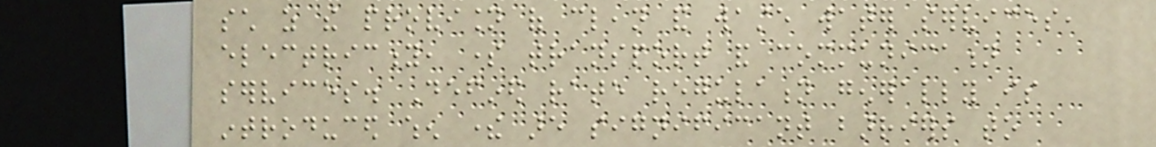such as the provision of clean and waste water services,
electricity, some transport and communication
services. Defined rate regulation generally is
introduced when there are significant barriers to
